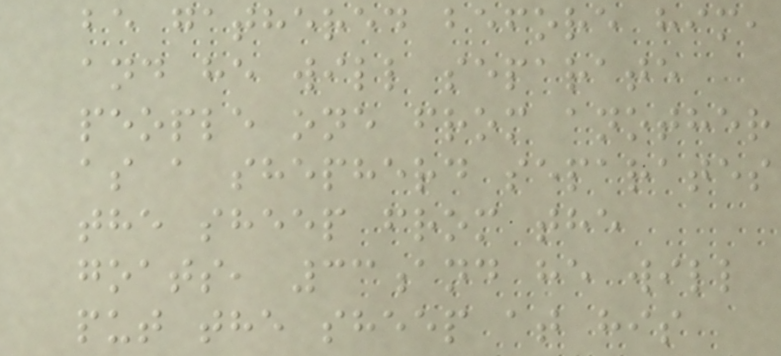be gathered before him,
and he will separate
people one from another
as a shepherd separates
the sheep from the
goats, 33and he will
put the sheep at his
